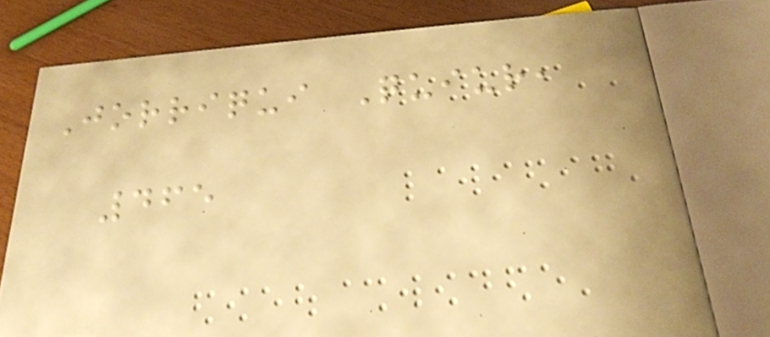Jorriqui Quiur,
465
